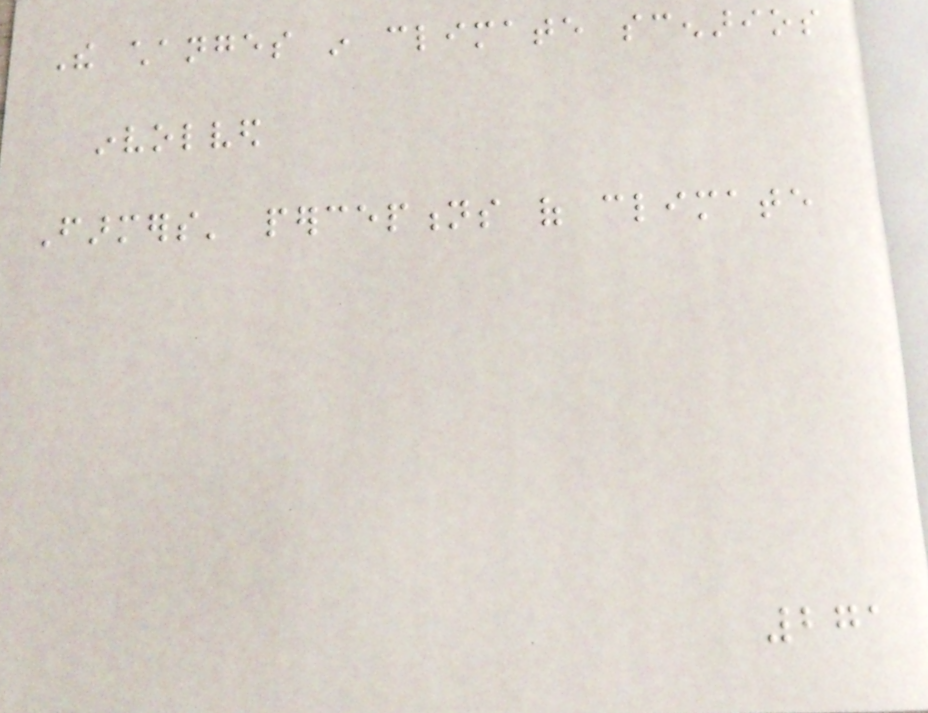The changes in climate scenarios
involved
Farmers' perceptions of climate
271
